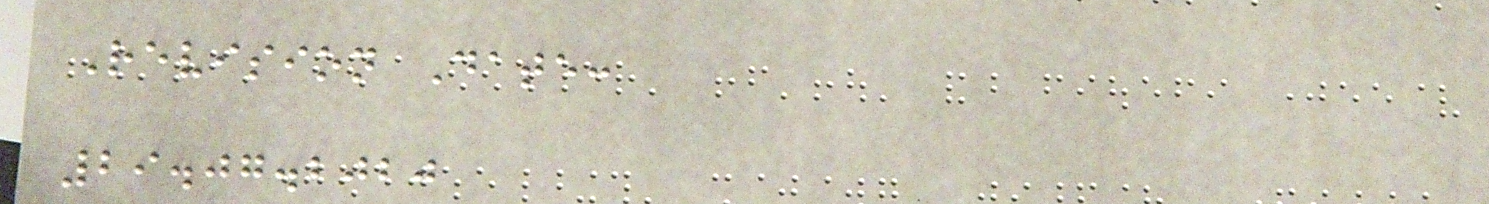Revision Date:
29.07.2020
